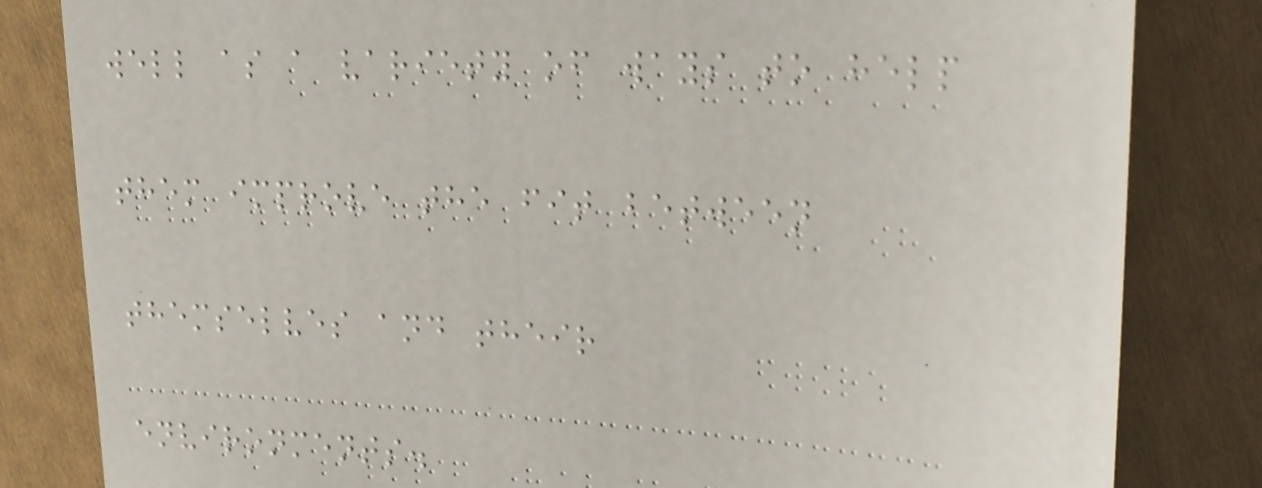well as a variety of ways to help
them improve the fit between
themselves and their
environments.
